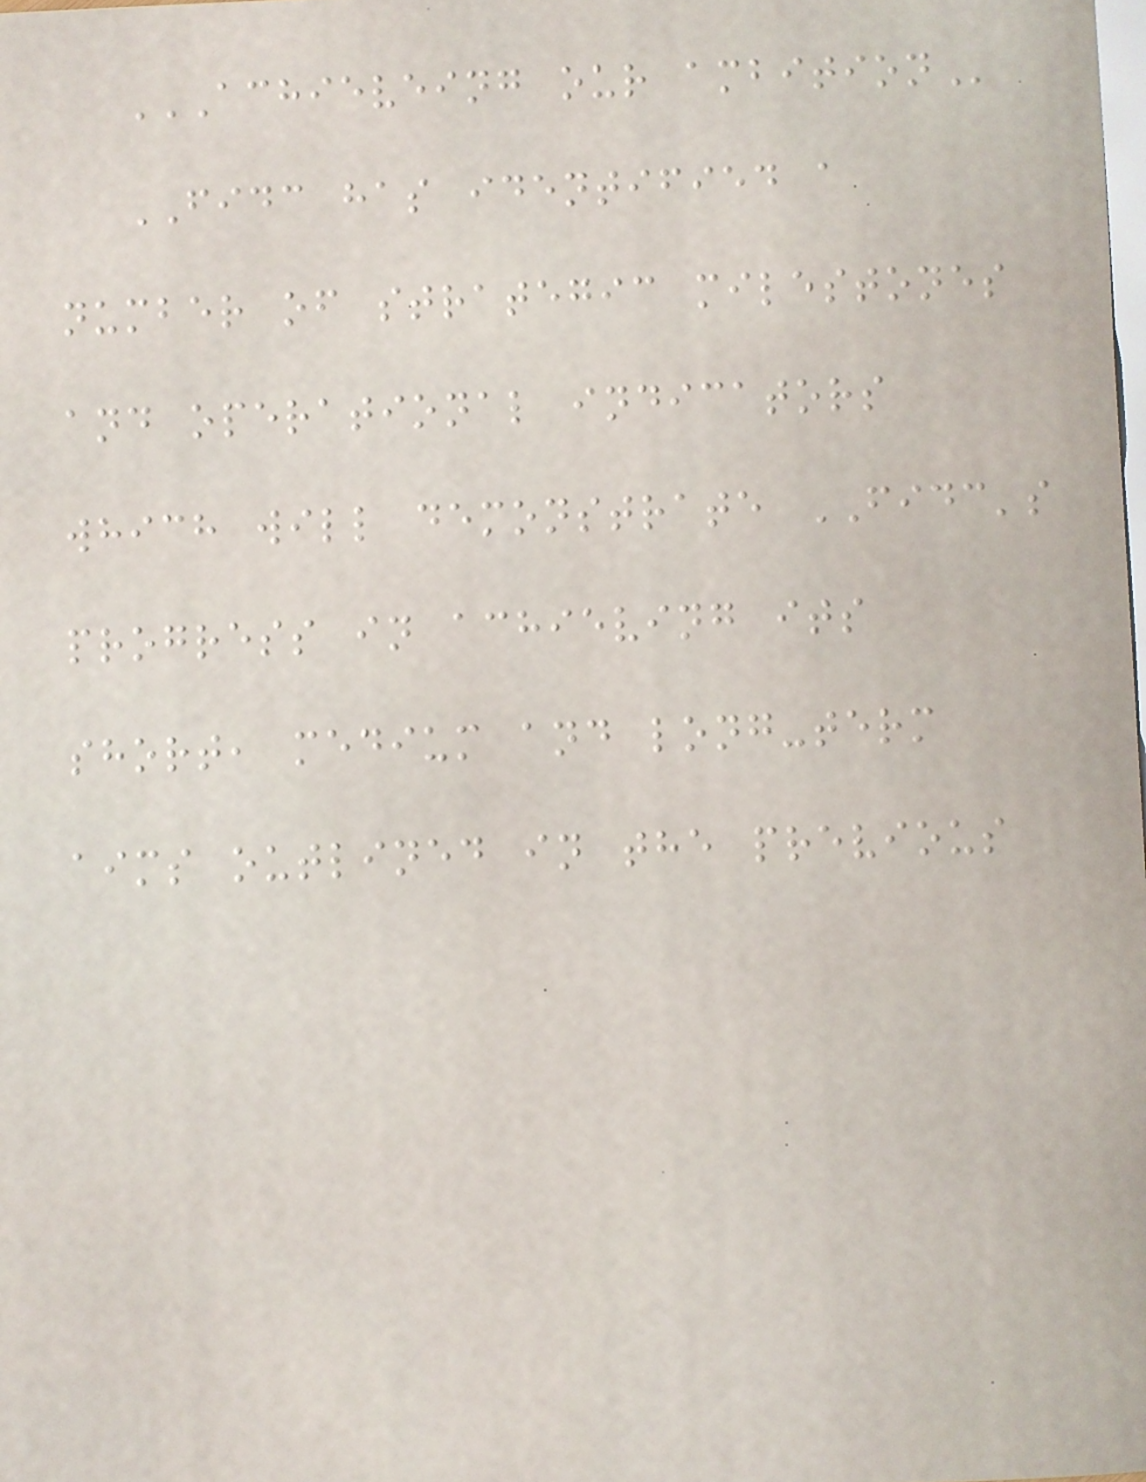ACHIEVEING OUR AMBITION
FIDC has identified a
number of strategic milestones
and operational indicators
which will demonstrate FIDC's
progress in achieving its
short, medium and long-term
aims outlined in the previous
